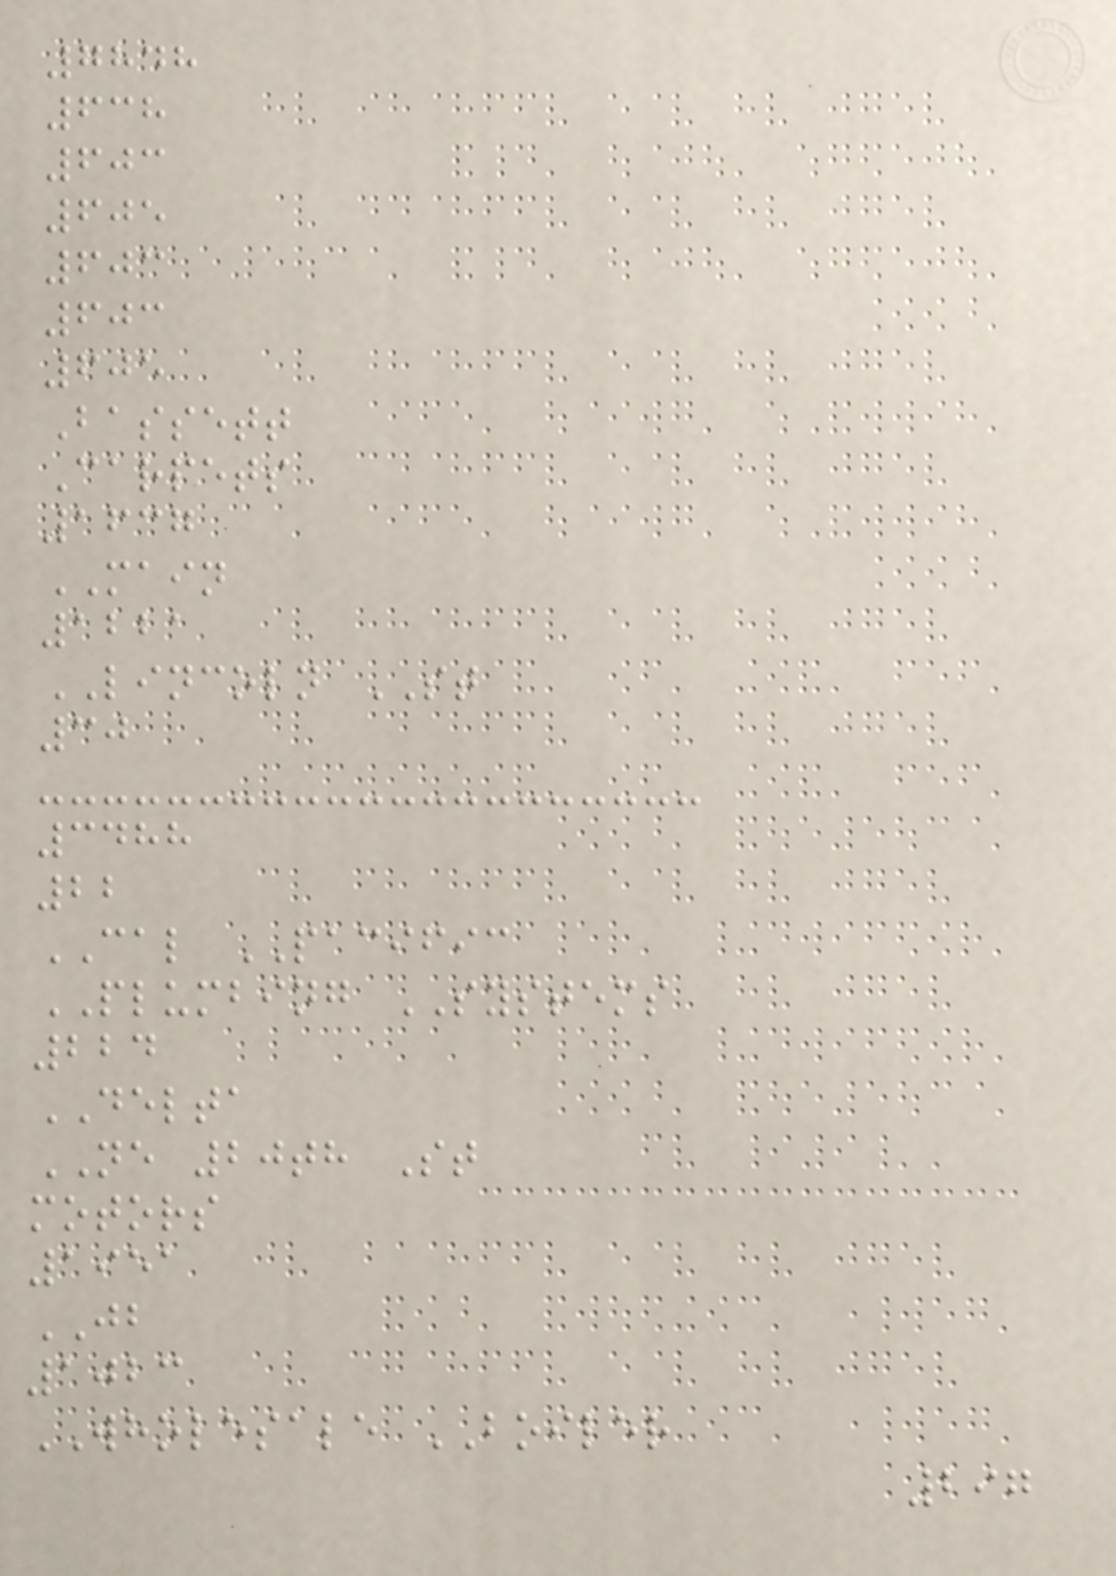7848
638
603
605
603
603
605
Bassett
Carpets
1637
MAIN
1221
LINCOLN ST
30
3488
22
CAL PACIFIC
PLUMBING SYSTEMS
224
DELTA
NE 20th St
motors
1951
JB
1023
WHOLESALE BOILER
297
